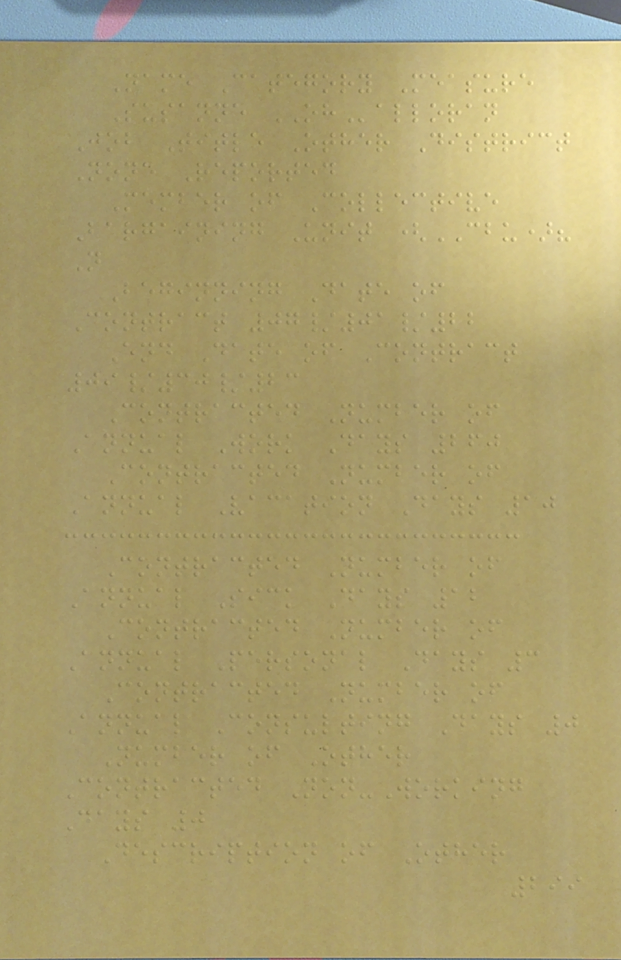Name Category Measure
Susanne OHalloran
Job Title Other District
None Reported
Member of Collective
Bargaining Unit (CBU)?
N
Beginning Date of
Contract 07/01/22
End Date of Contract
09/30/23
Contracted Number of
Annual Work Days 260
Contracted Number of
Annual Vacation Days 10
Contracted Number of
Annual Sick Days 12
Contracted Number of
Annual Personal Days 3
Contracted Number of
Annual Consulting Days 0
Number of Other
Contracted Non-Working
Days 0
Description of Other
299
